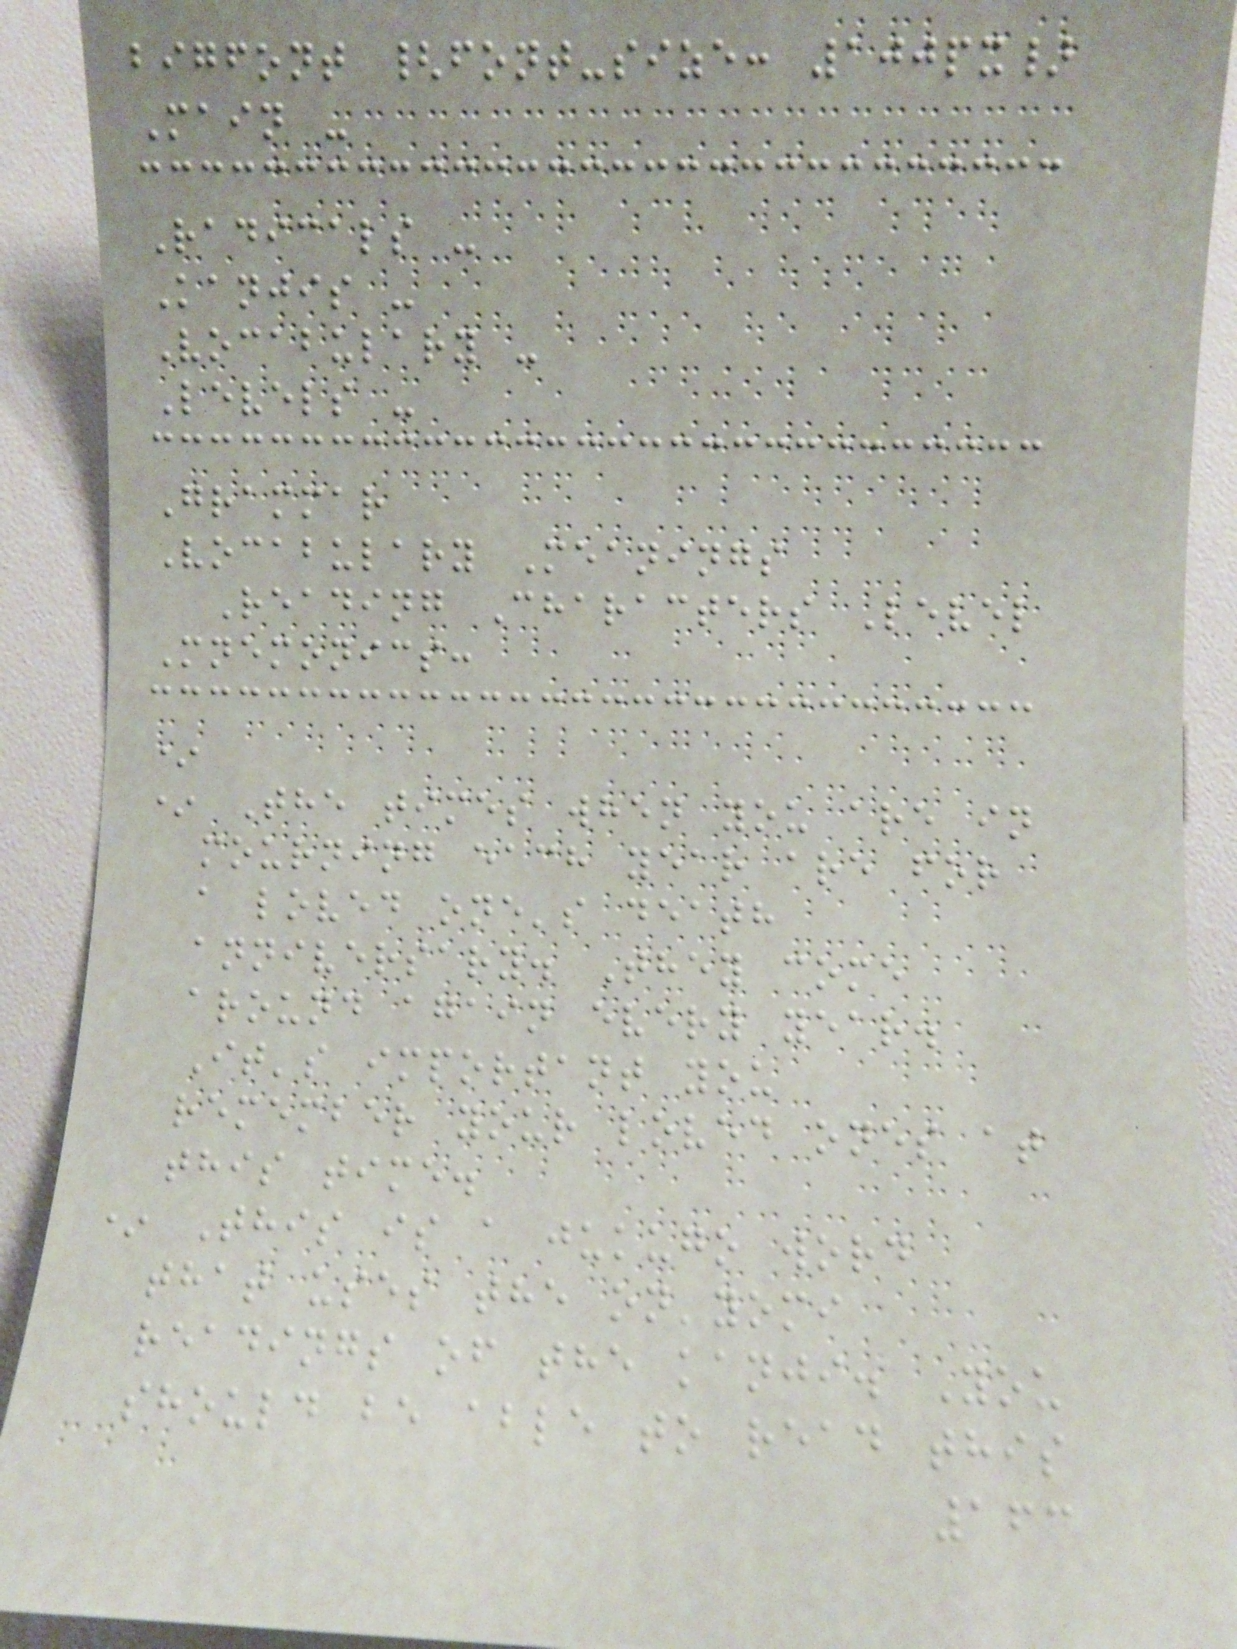bigfont {font-size: 100px}
Main -
Radicals -
Kanjis -
Vocabulary -
Levels -
Grammar
Vocabulary Meanings
Reading Characters Level
Mnemonics:
*
* The times when you are in
mourning each year are for
a loved one's death
anniversary. They come
around again every year.
It's important you
remember your loved ones at
this time.
* This is a jukugo word
that uses the on'yomi
readings of the kanji. You
should be able to read this
163
